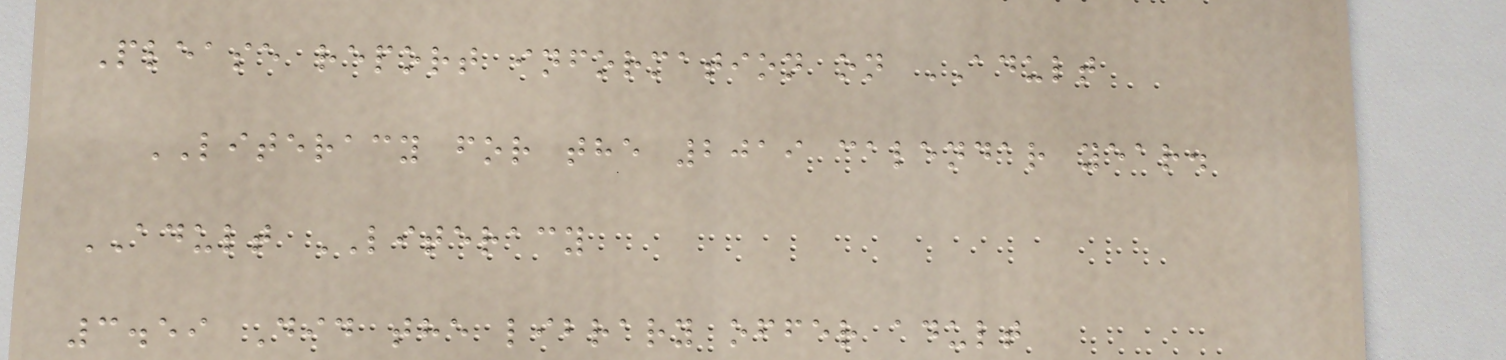Please report information on ADULT
LITERACY for the 2019 calendar year.
ADULT LITERACY
3.59 Did the library offer adult
